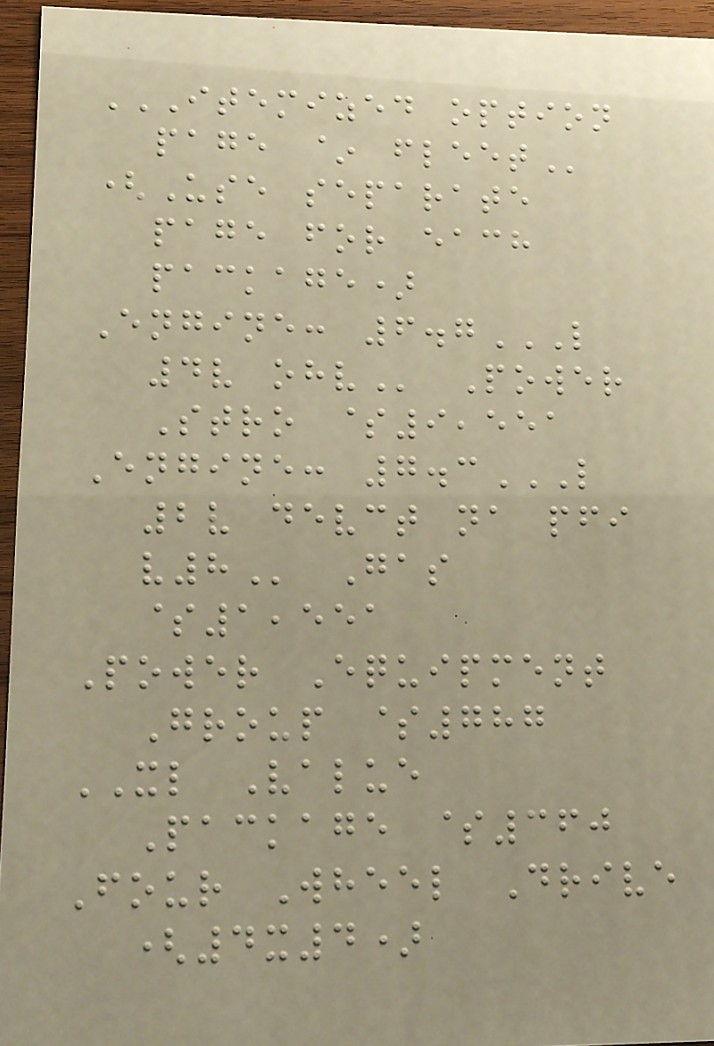ITEMIZED OPTION
PAGE ~ FLEET
(Use separate
page for each
package)
Engine: 6.7L
4V OHV Power
Stro $9,551
Engine: 7.3L
2V DEVCT NA PFI
V8 Gas
$1,551
Power Equipment
Group $787
XL Value
Package $360
Four Wheel Drive
(4x4)
